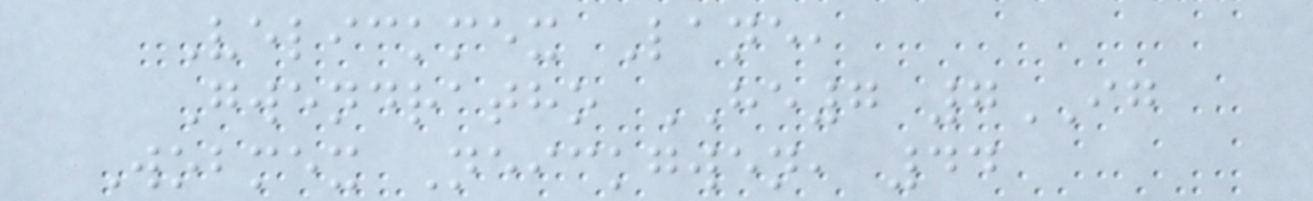Velickmex Lane,
Gwendratho HE7 7IG
Wobmex Neickgwen, 44
